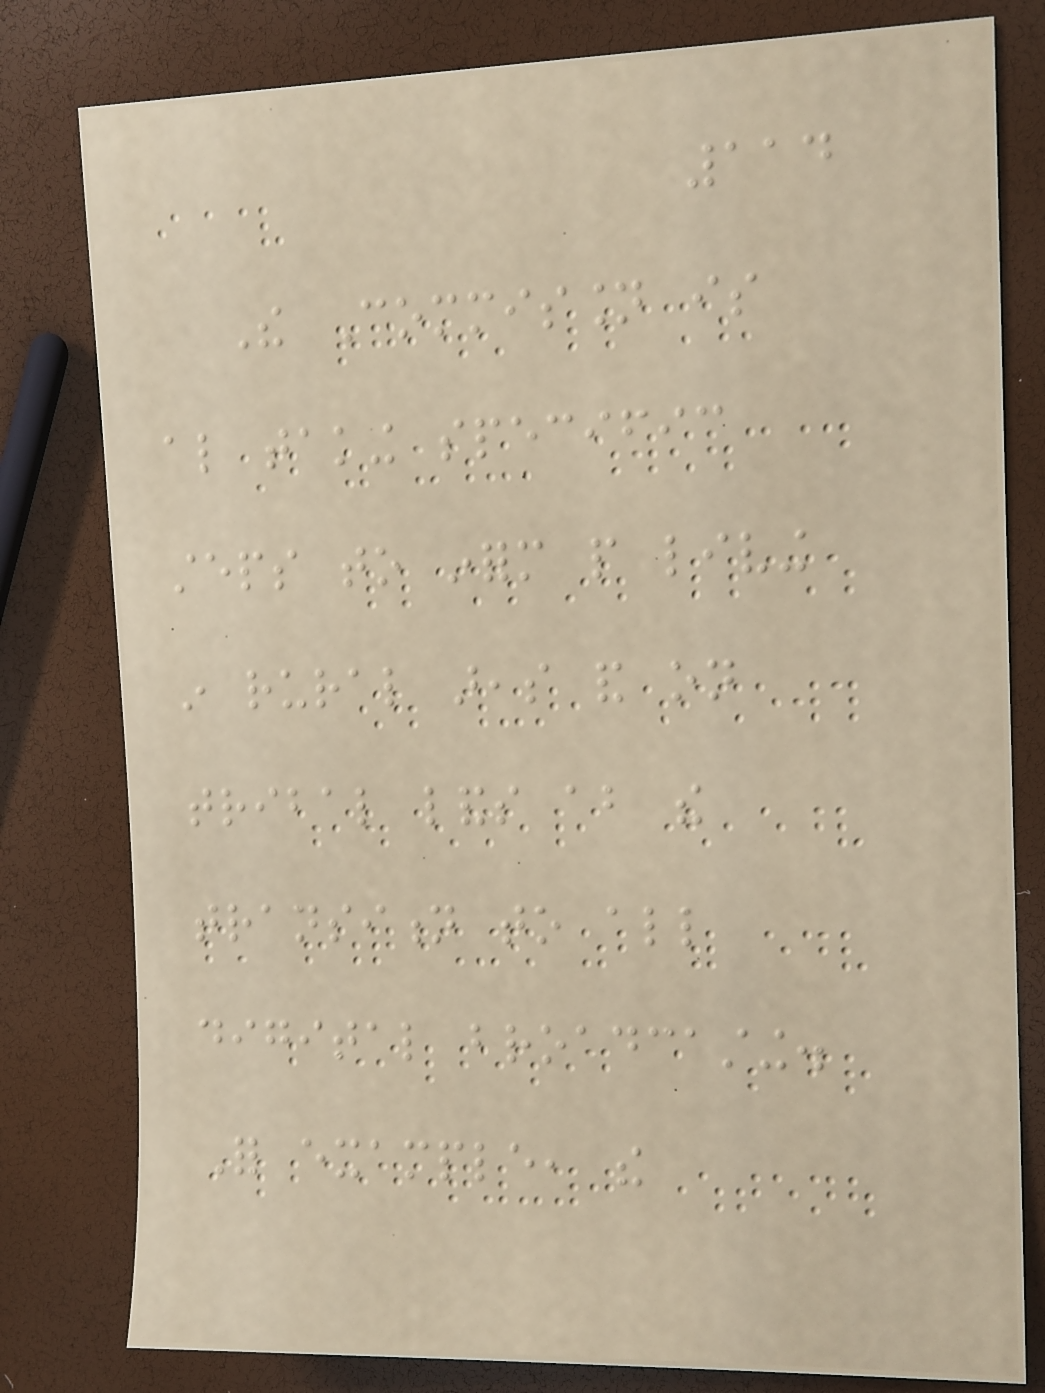114
The Commission is
also taking specific
steps to inform people living
in rural areas and on
tribal lands about the
transition to all
digital broadcasting.
For example, the
